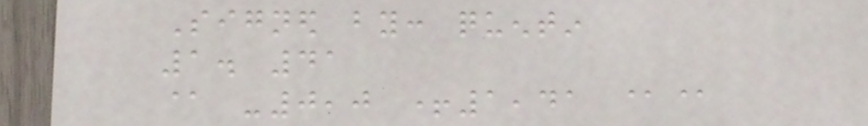Signed by: quentin
1. 41
@ -0,0 +1,41 @@
